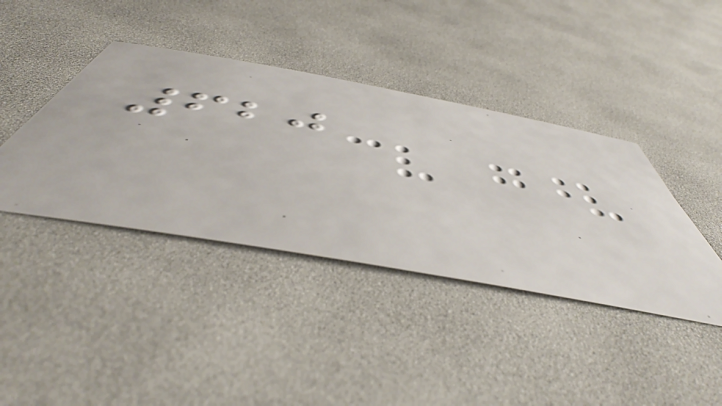620
